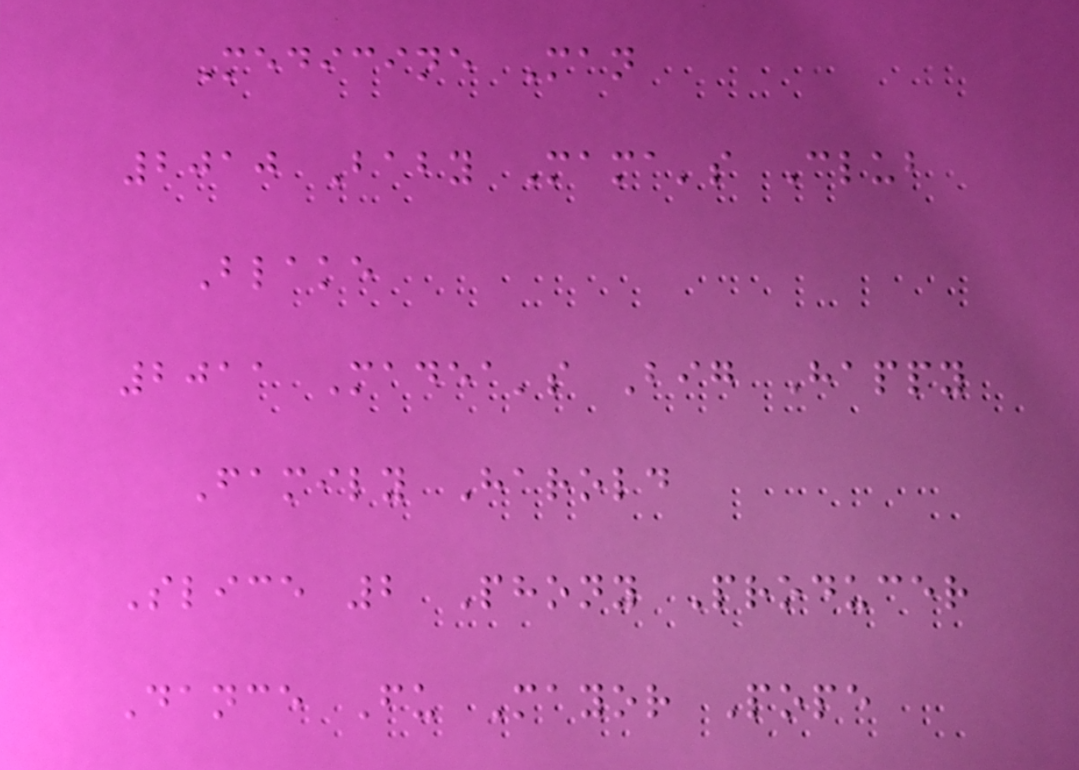Medicine Man
2010 Baby Mama's Club
Blake
2011 Madea's Big Happy
Family Harold
Slice 2 Phony Producer
Dance Fu Mayor Pope
